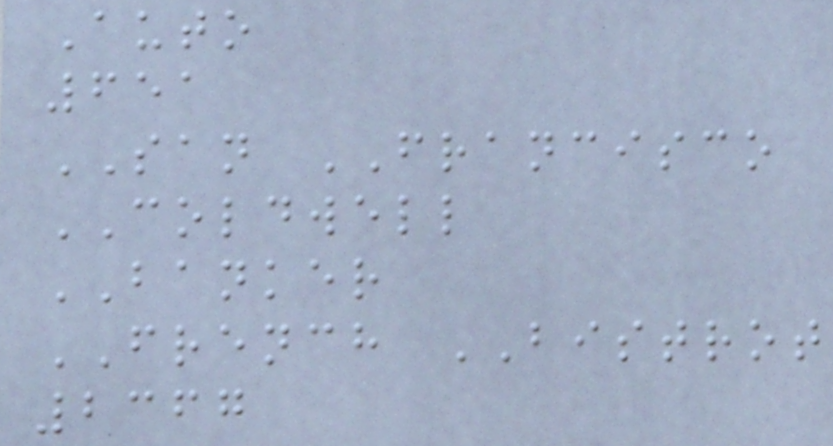Auto
651
SAN FRANCISCO
COLDWELL
BANKER
FRENCH BISTROT
2367
